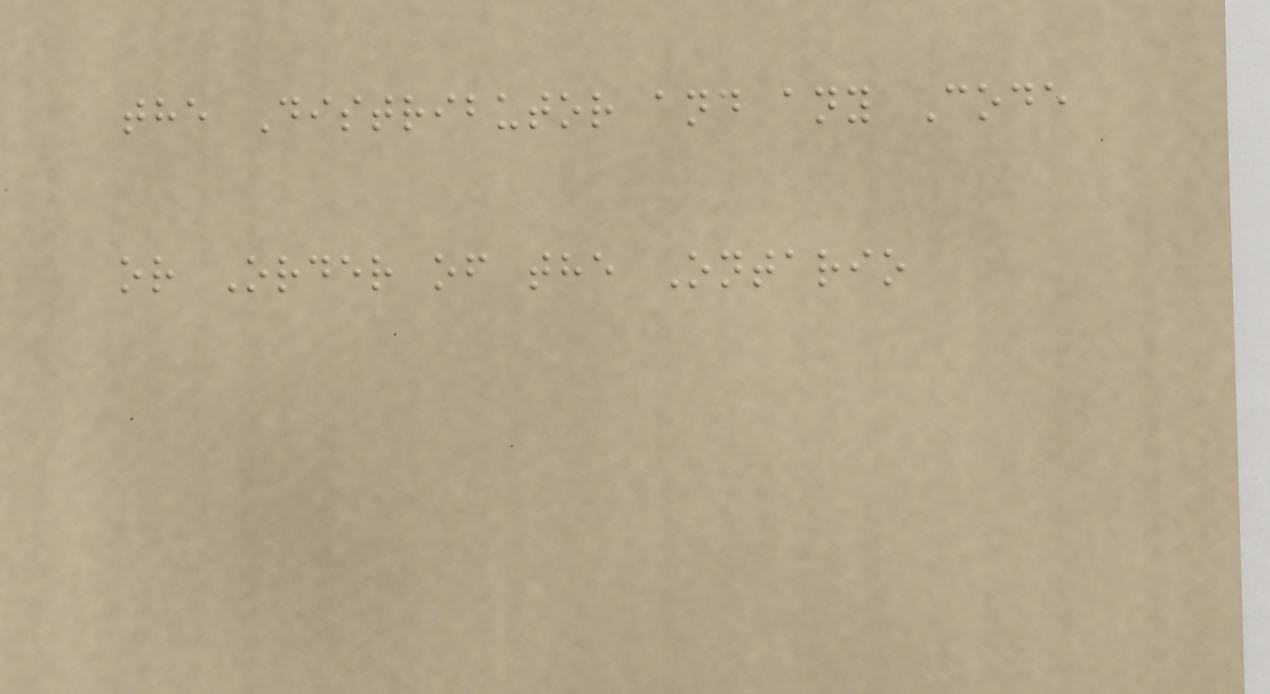the Distributor and any Code
or Order of the Ontario
